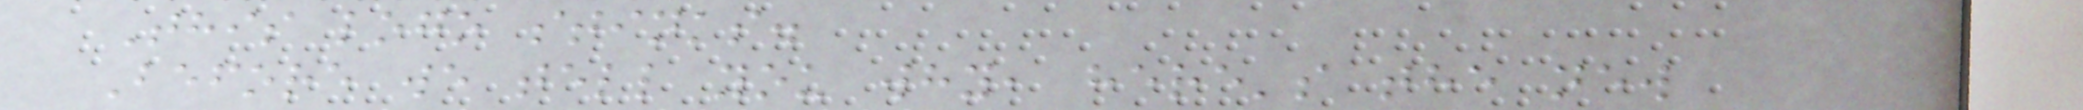This logo stinks.
Before we tell you why, here's the new
